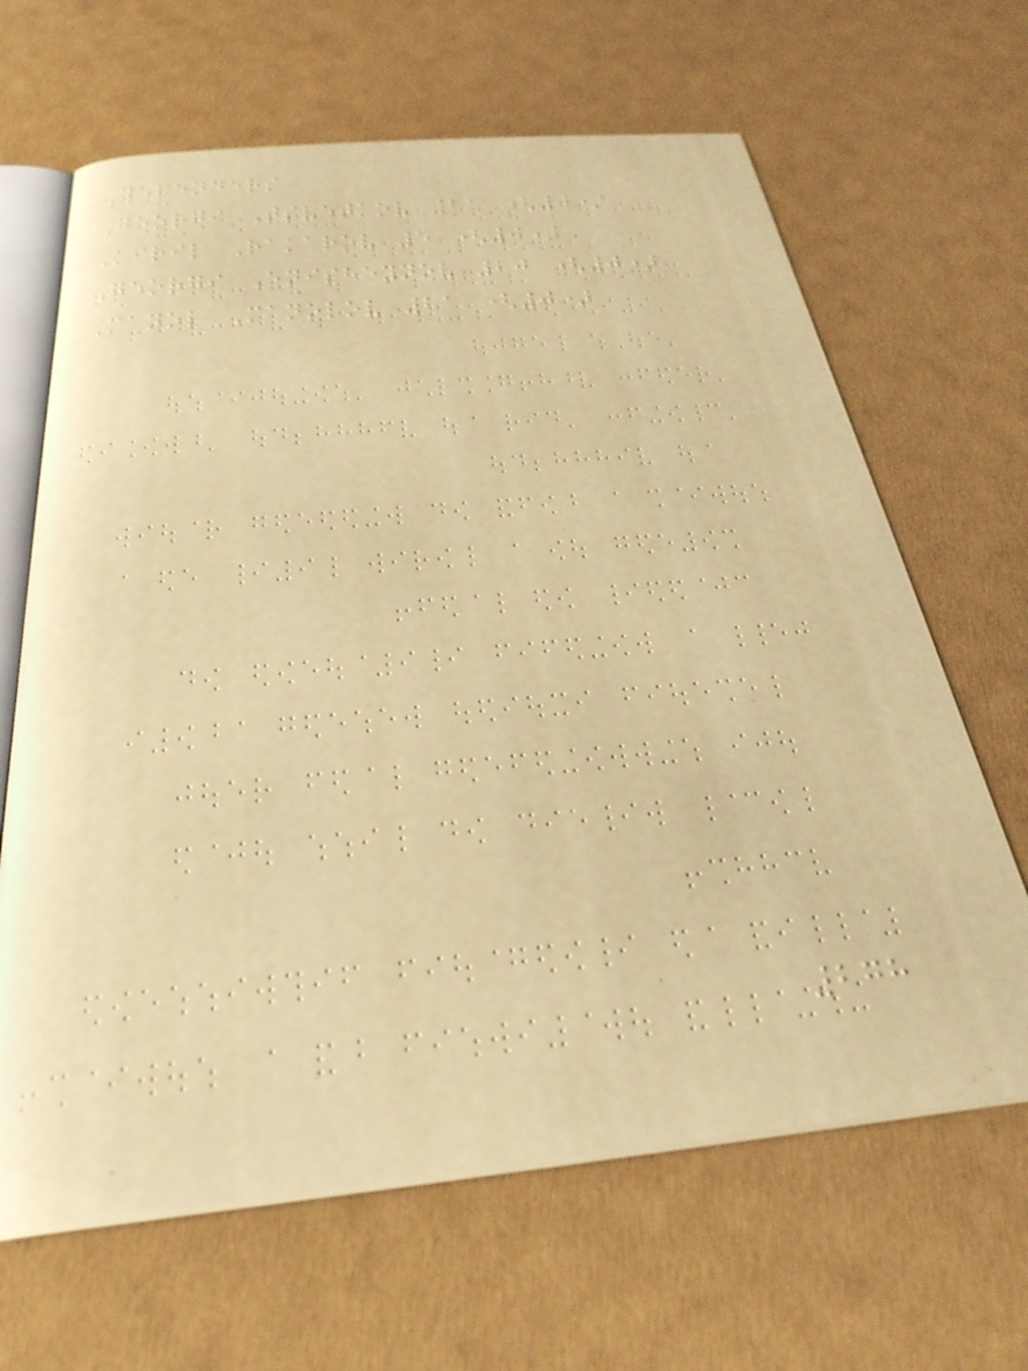Defenders
Georgi Tsvetkov 21 (0)
Kiril Rakarov 5 (0)
Georgi Enisheynov 20 (0)
Manol Manolov 21 (0)
278
